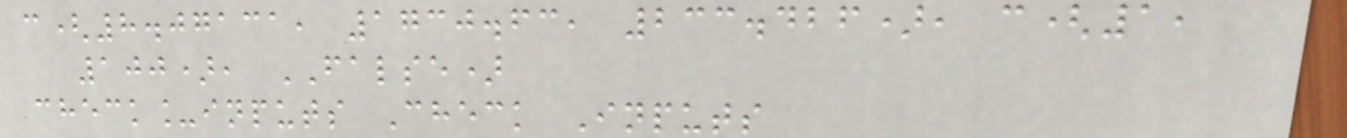c(8.07131, 1730.63, 233.426), c(1,
100), FALSE)
check_inputs Check Inputs
